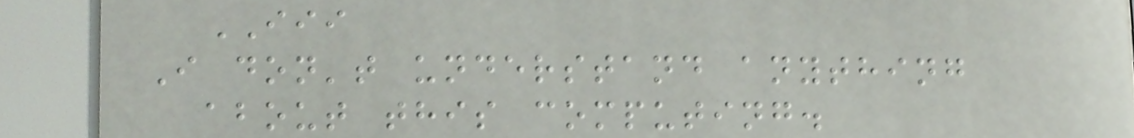III
I don't understand anything
about this computing.
